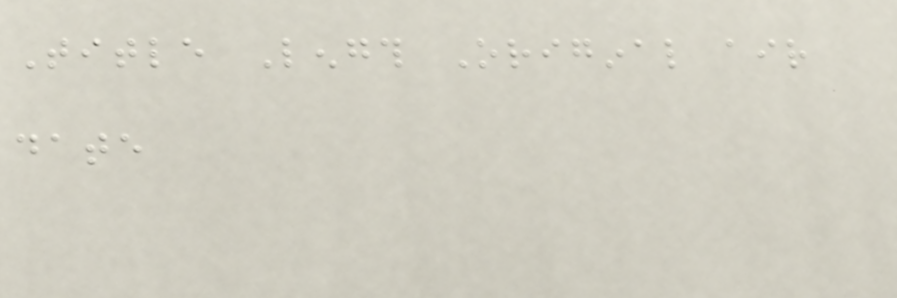Title Length Original air
date
